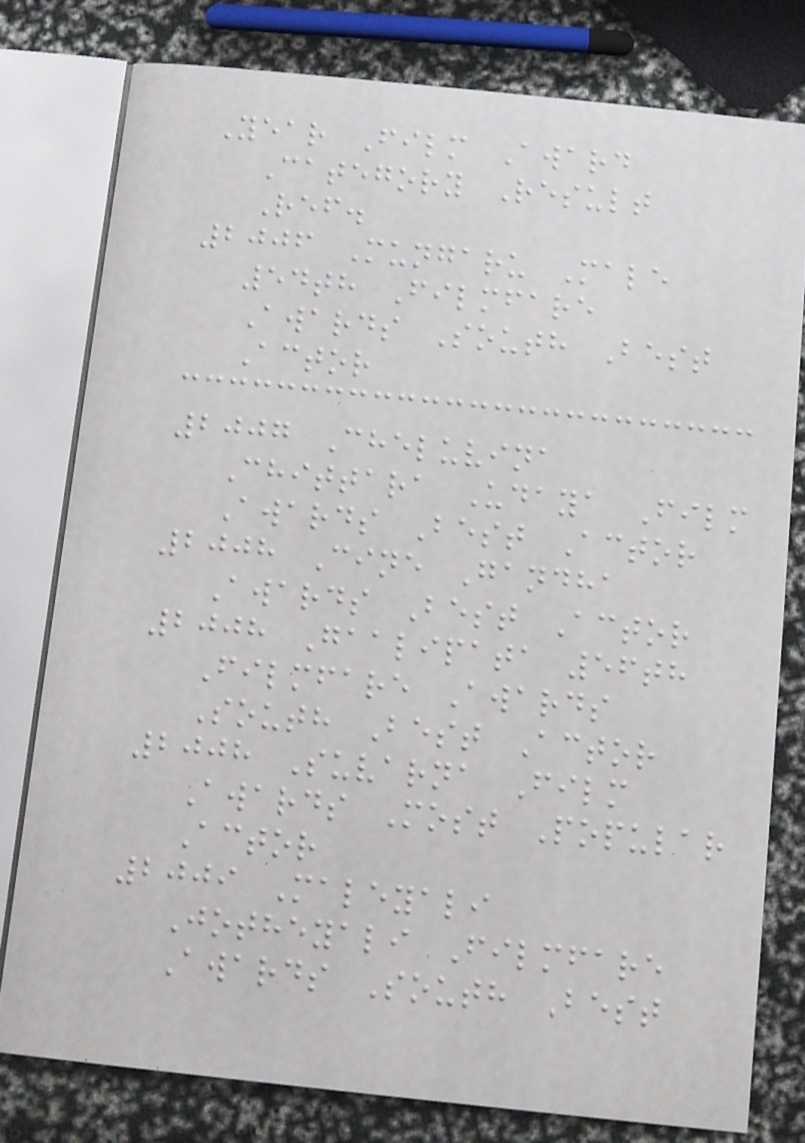Year Film Award
Category Result
Ref.
2006 Mungaru Male
54th Filmfare
Awards South Best
Actor
2007 Cheluvina
Chittara Udaya Film
Awards Best Actor
2008 Cine Gandha
Awards Best Actor
2008 Gaalipata 56th
Filmfare Awards
South Best Actor
2008 Suvarna Film
Awards Most Popular
Actor
2009 Maleyali
Jotheyali Filmfare
Awards South Best
